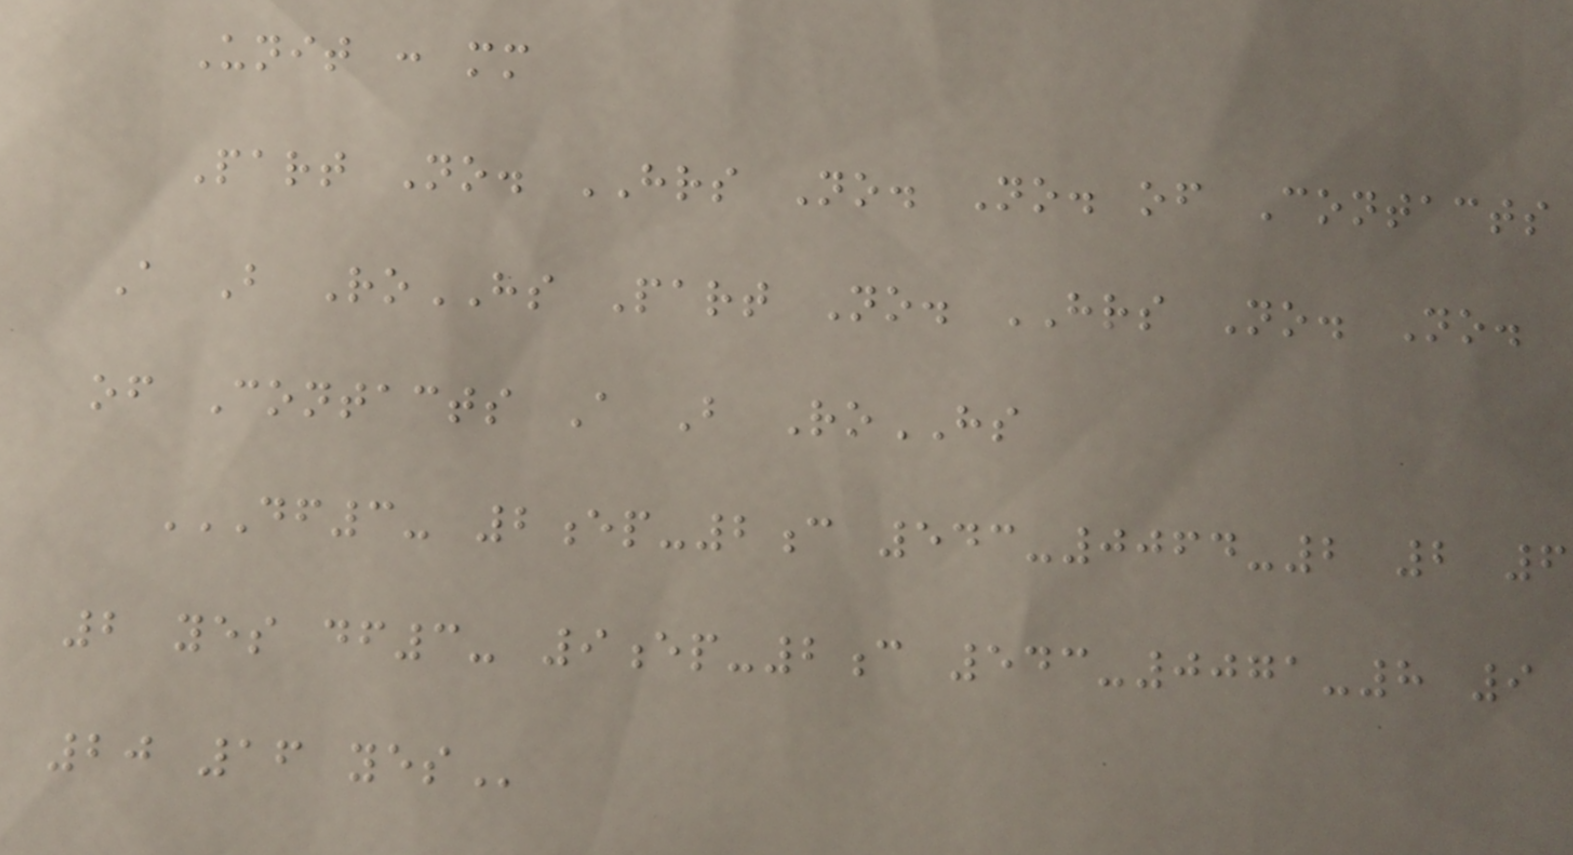Unit : mm
Part No. HRS No. No. of Contacts
A B RoHS Part No. HRS No. No.
of Contacts A B RoHS
DF3- 2EP-2C 543-0064-2 2 6
2 YES DF3- 9EP-2C 543-0071-8 9
20 16 YES
